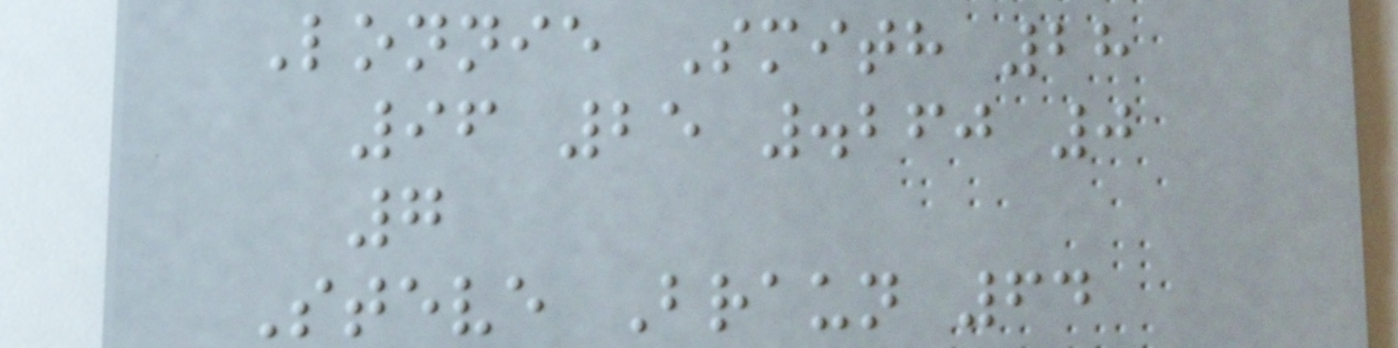Lonnie Smith 28
96 25 .260 0
7
Steve Braun 64
